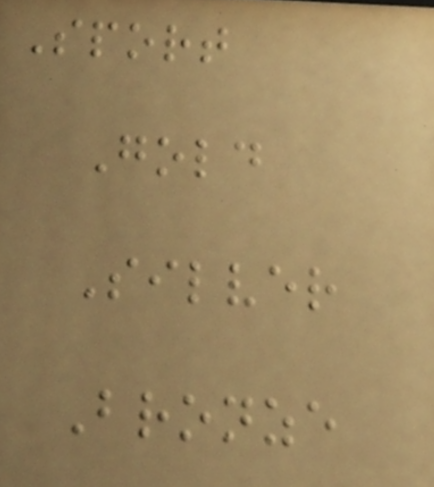Sport
Gold
Silver
Bronze
